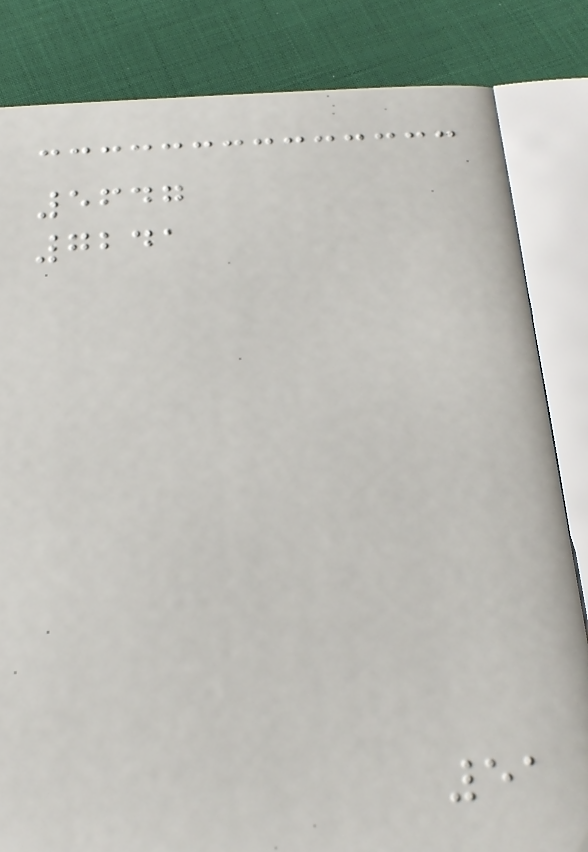5647
7241
51
